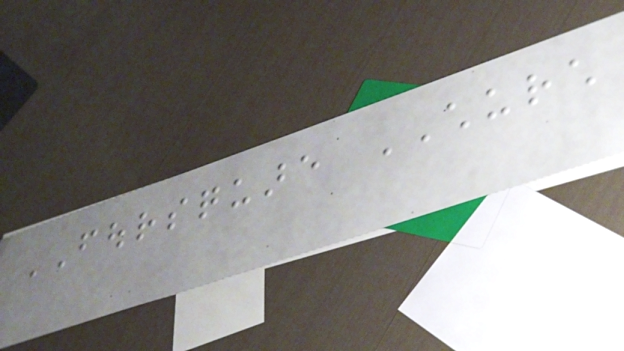FOURSQUARE CHURCH
